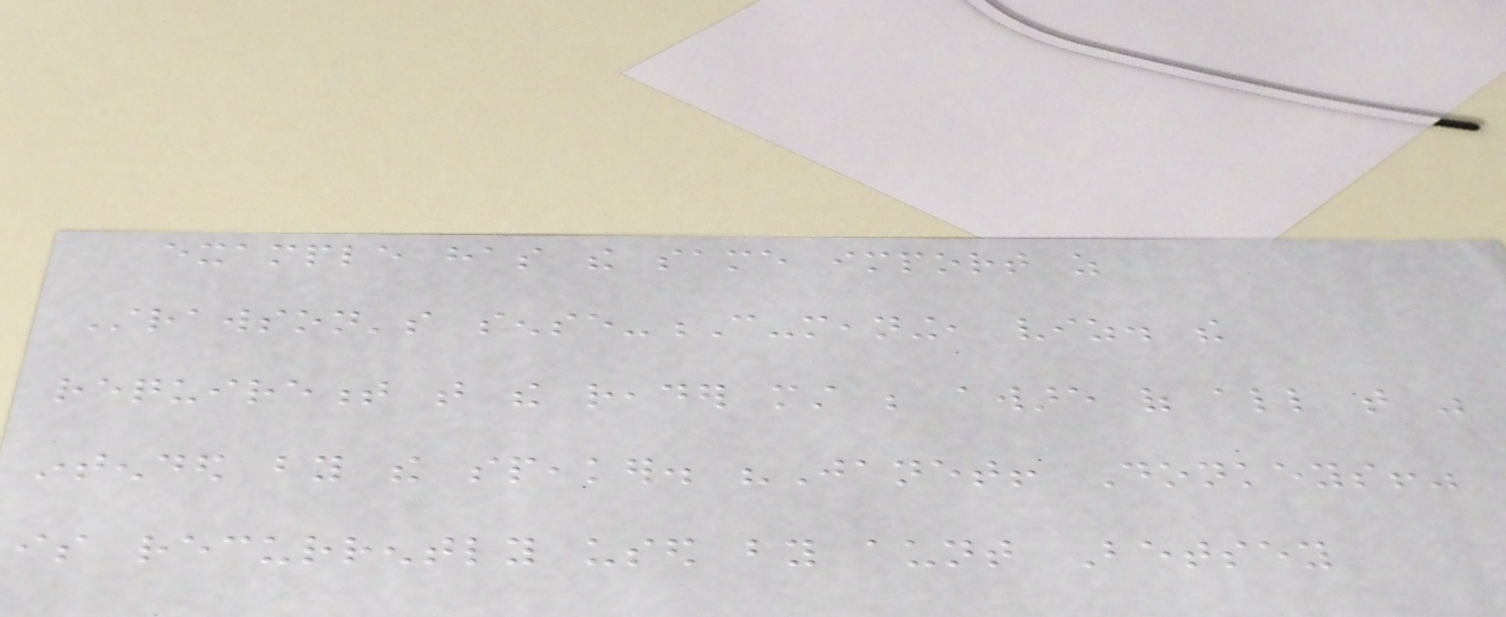example has the same import as
Strawson's sense-C-meaning, viz. the
requirement that the reader must be aware of all that was
intended by the speaker. "Janet! Donkeys!"
is recurrently used by aunt Betsey
